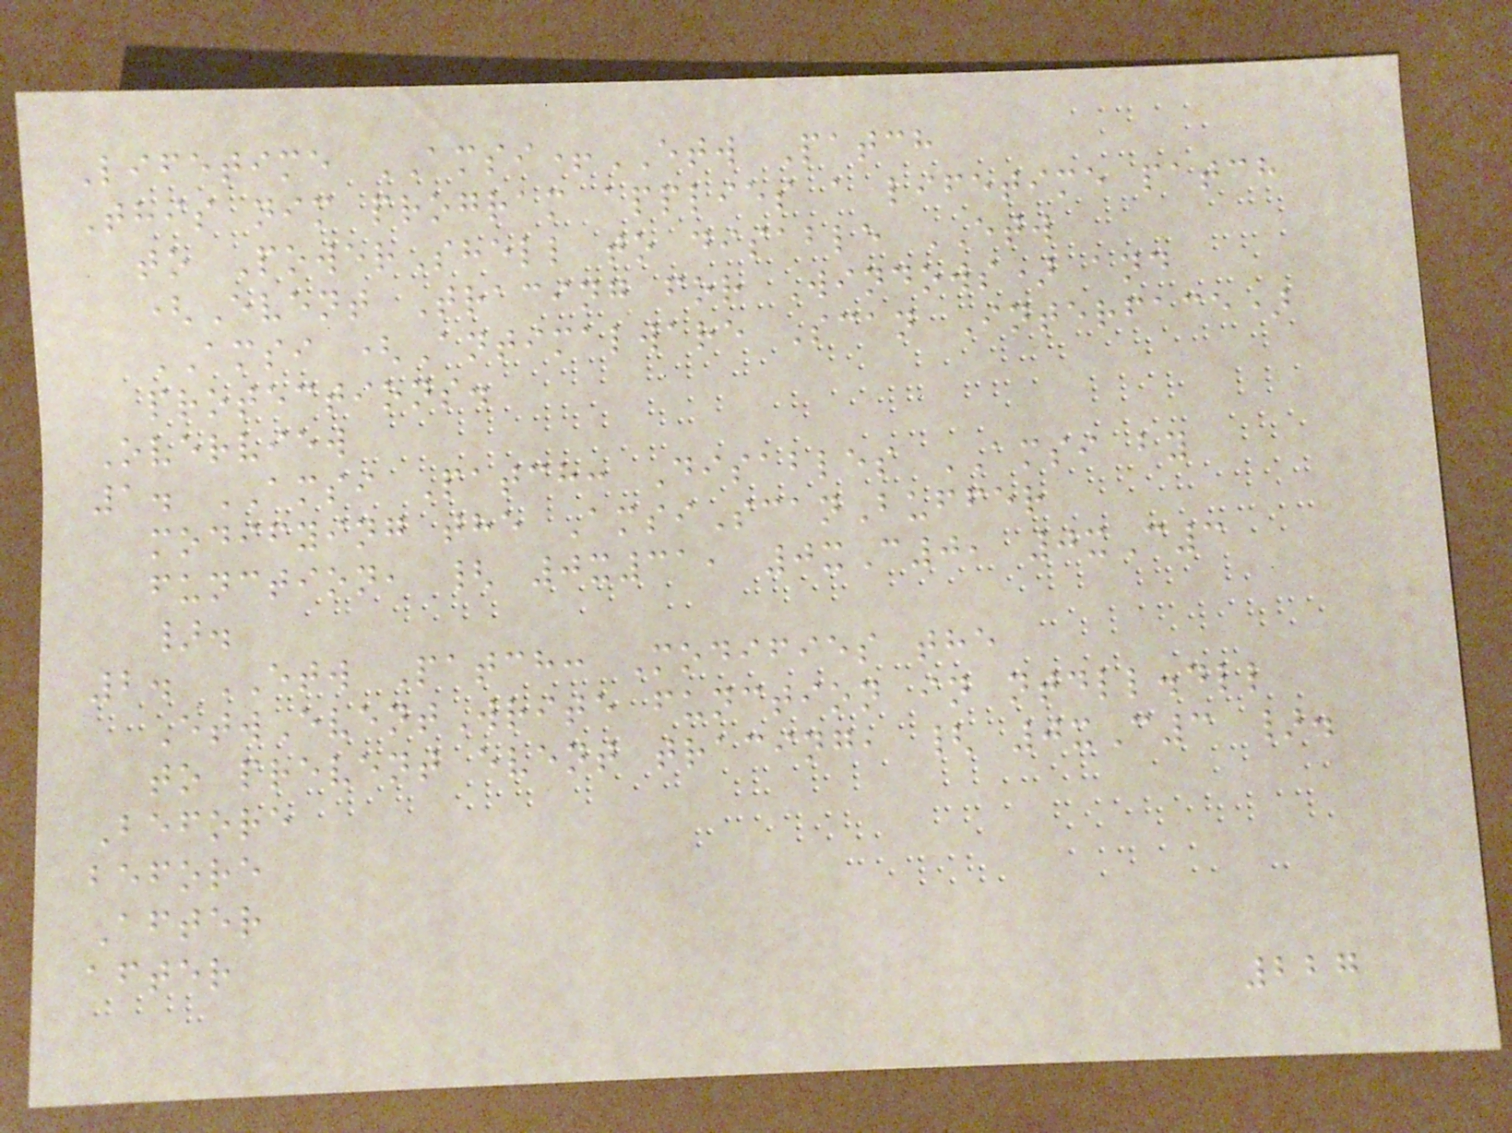Lifetime AMSI+ETW Patch
This nim program applies a lifetime patch
to PowerShell to disable ETW
(Event Tracing for Windows) and
AMSI (Antimalware Scan Interface)
protections.
Overview
1. AMSI Patch: Disables AMSI by
modifying the AmsiScanBuffer
function, { 0x31, 0xC0, 0xC3
}.
2. ETW Patch: Modifies the
EtwEventWrite function in ntdll.dll
to prevent event tracing, { 0xC3 }.
Before
before
After
after
227
